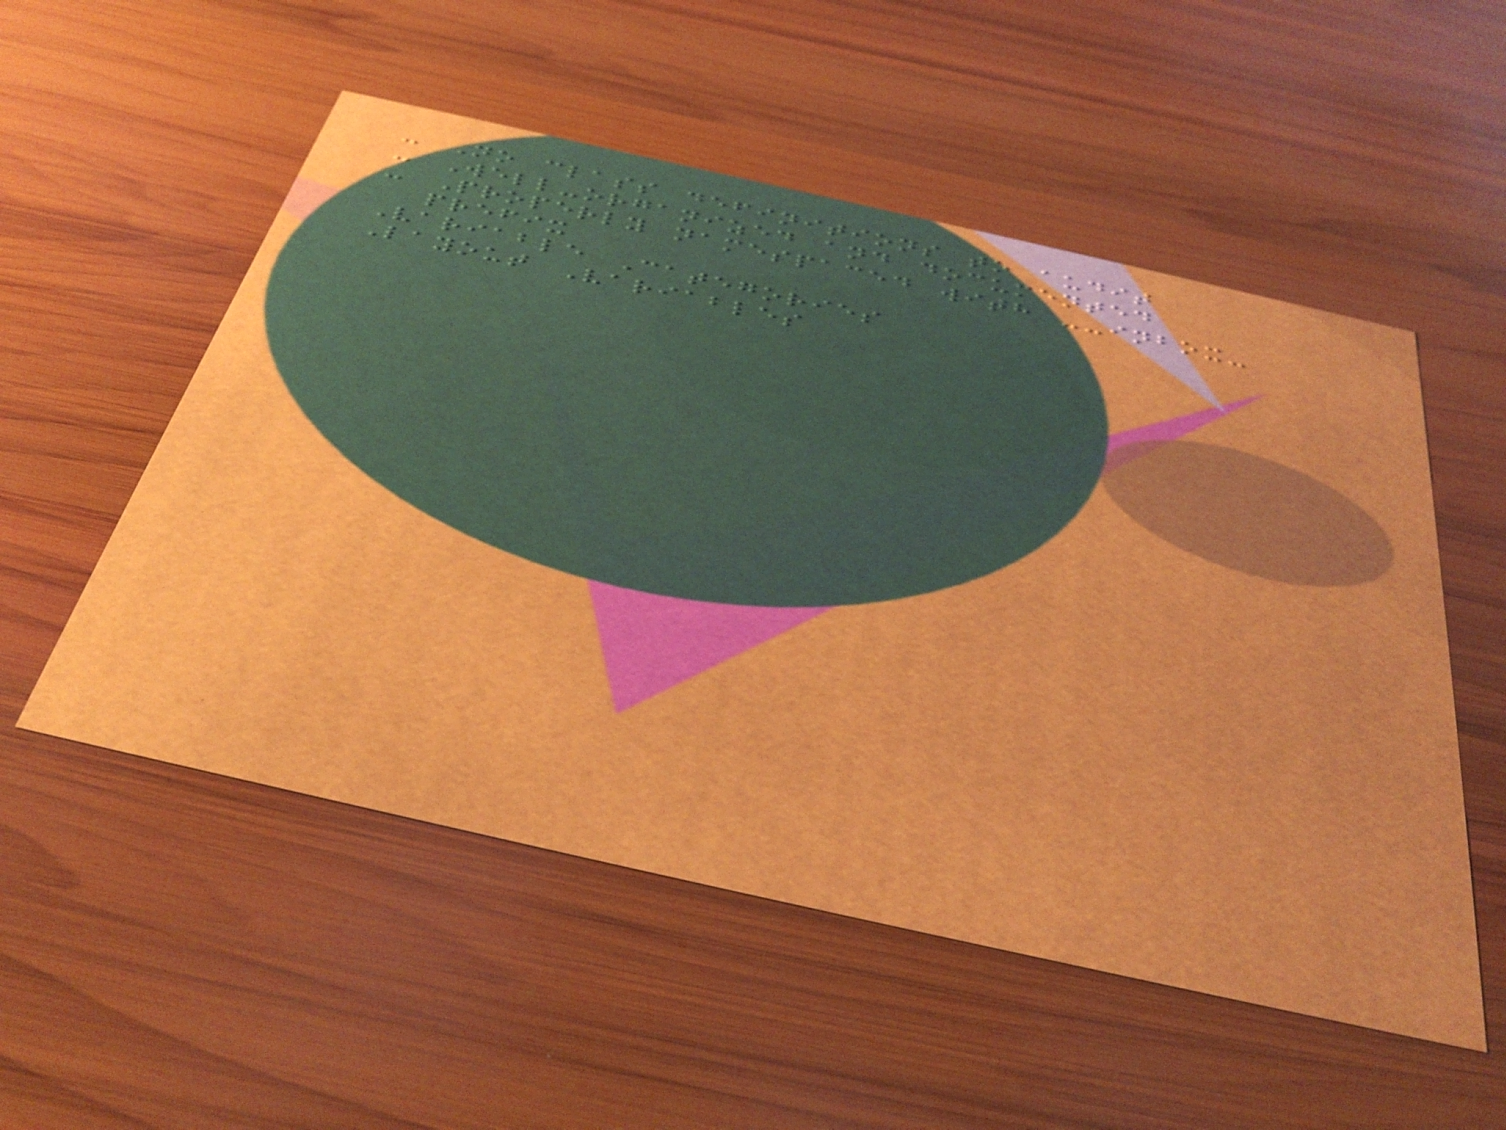- No class definitions to audit
- Well-organized and documented
- Properly namespaced with --inbox-
prefix
Variable Categories
Layout Variables
